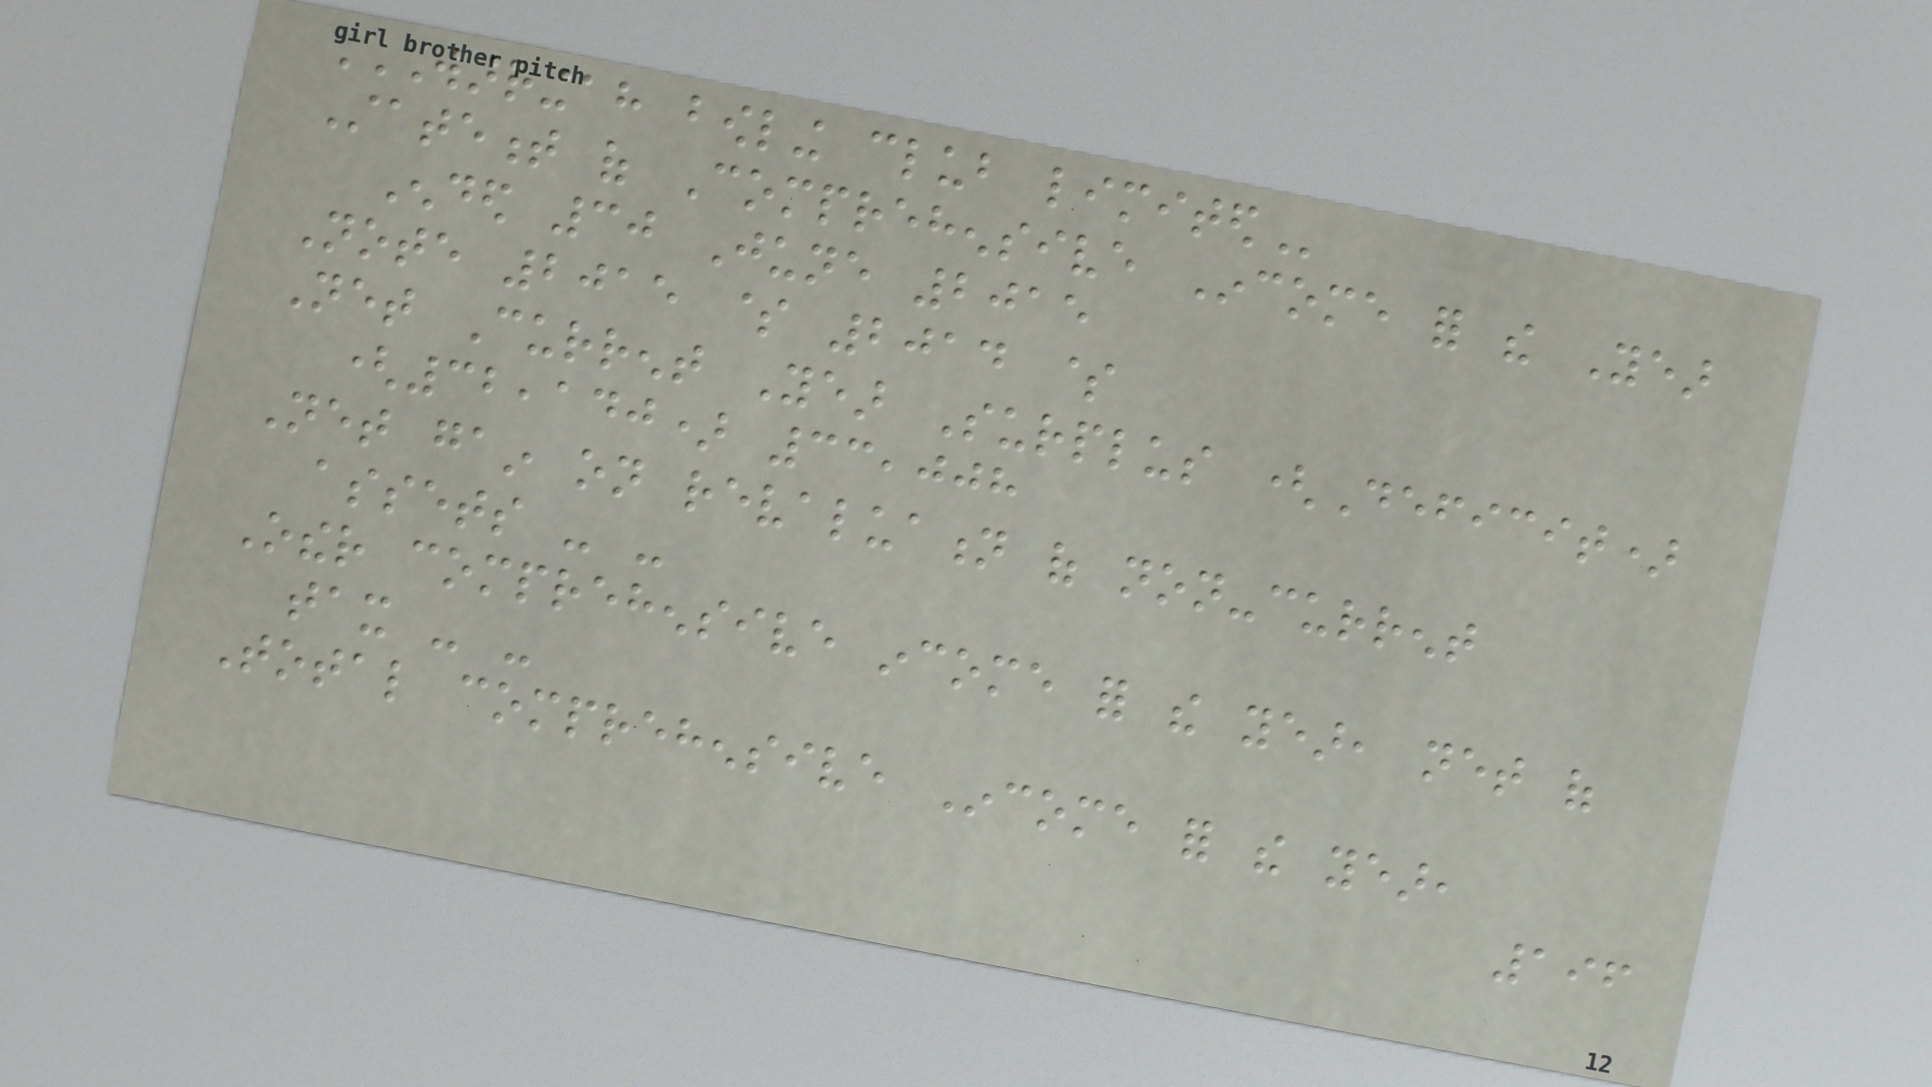WARRINGAH BOWLING CLUB LIMITED
Statement of Comprehensive Income for the Year
Ended 30 June 2015
Note 2015 $ 2014 $
Net Current Year Surplus (Deficit)
(32,140) 33,008
Net gain on revaluation of non-current
assets - -
Other comprehensive income for the year, net of
tax - -
Total comprehensive Income for the year,
196
